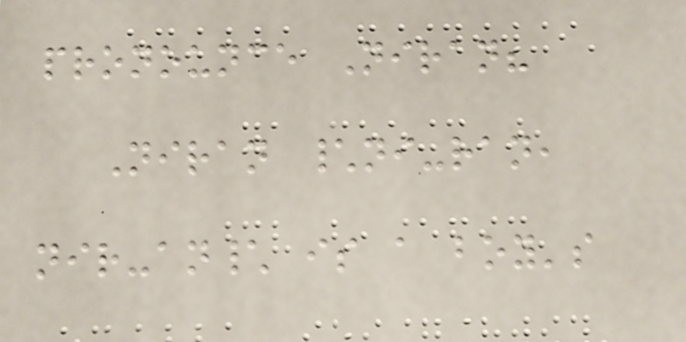pronounce Niran?
Niran \ni-ran,
nir-an\ is a boy's
